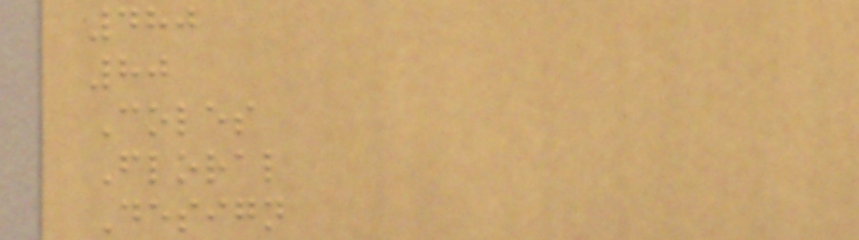480
80
Coles
Floral
Design
